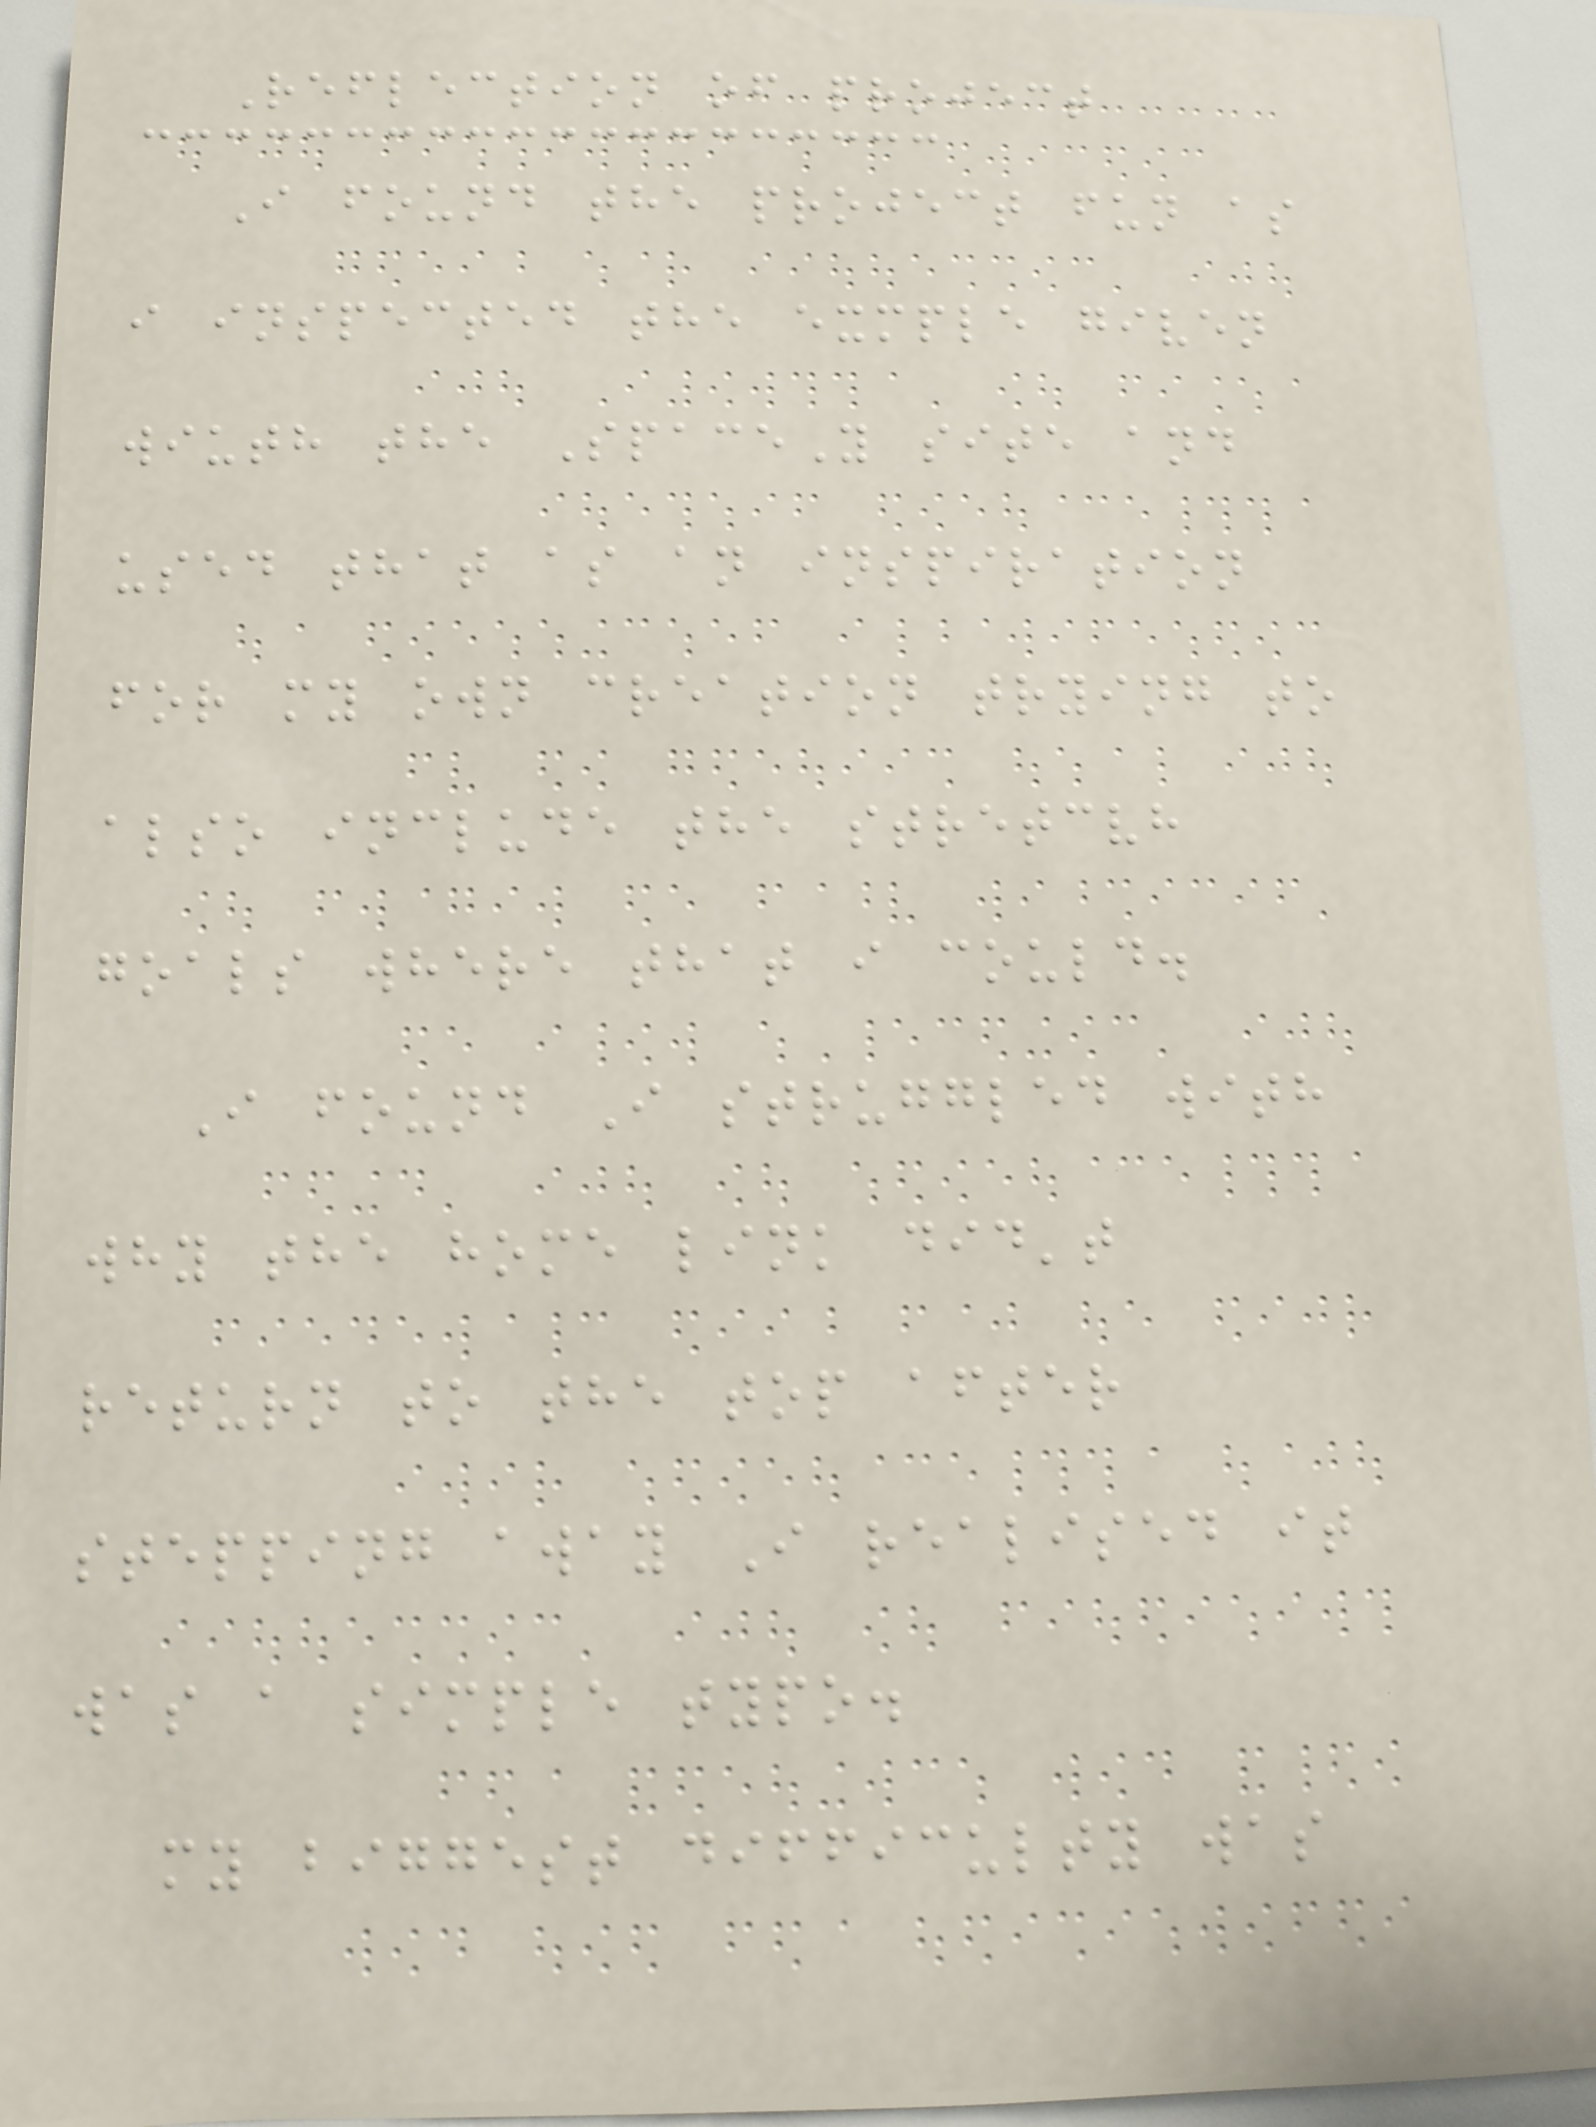Reflection of project
I found the project fun as
i inspected the exmple given
wiuth the SpaceY site and
used that as an inspiration
for my own creation trying to
also include the stretcvh
goals where that i could.
I found I struggled with
why the home link did't
return to the top after
stepping away I realised it
was a simple typo.
my biggest difficulty was
